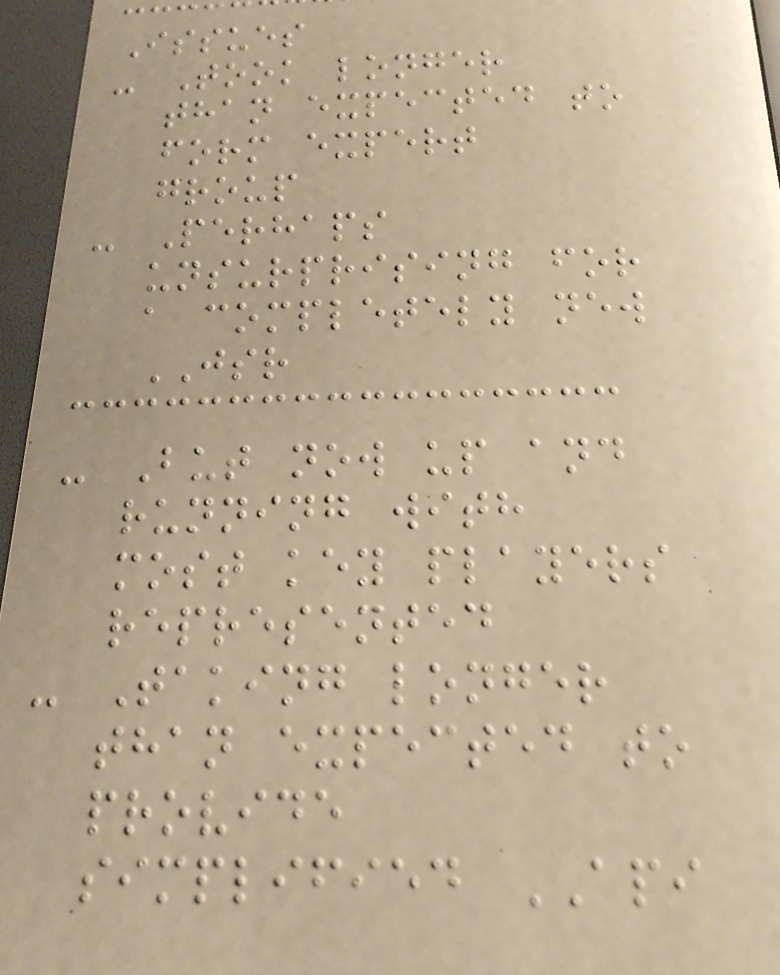Issues
- Took longer
than expected to
form expert
group
- Perhaps
unsurprising for
a completely new
JSR
- But now up and
running with
most key players
represented
- Taking longer
than expected to
provide
simplified API
